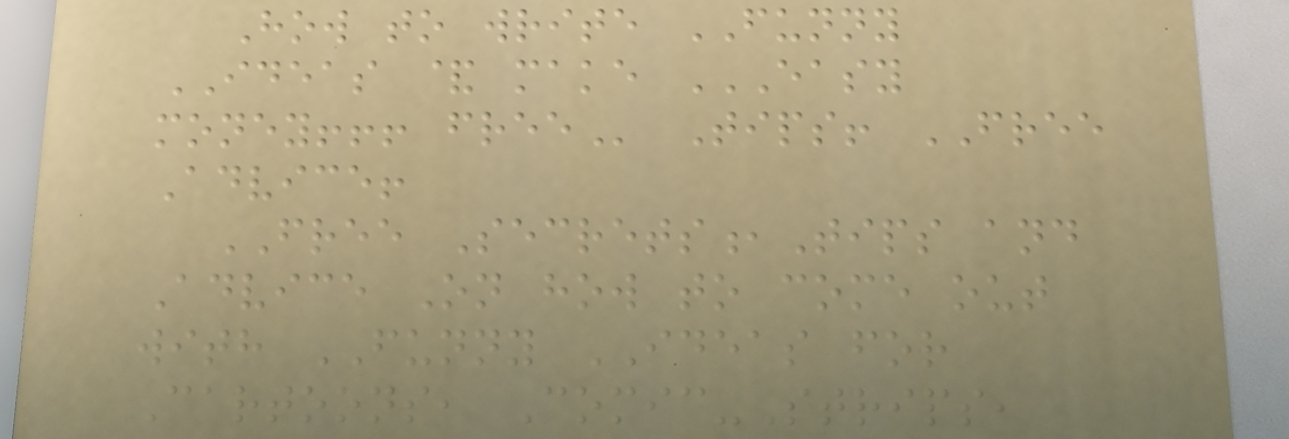How to write FUNNY
IDEAS & make EASY
MONEY!!! FREE Tips! FREE
Advice!
FREE Secrets,Tips and
Advice On how to come out
with FUNNY IDEAS for
Cartoons, Comic-Strips,
